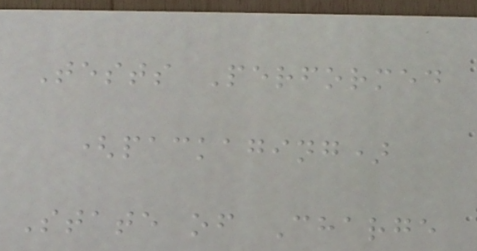Tests Performed
(packaging)
State of Charge
